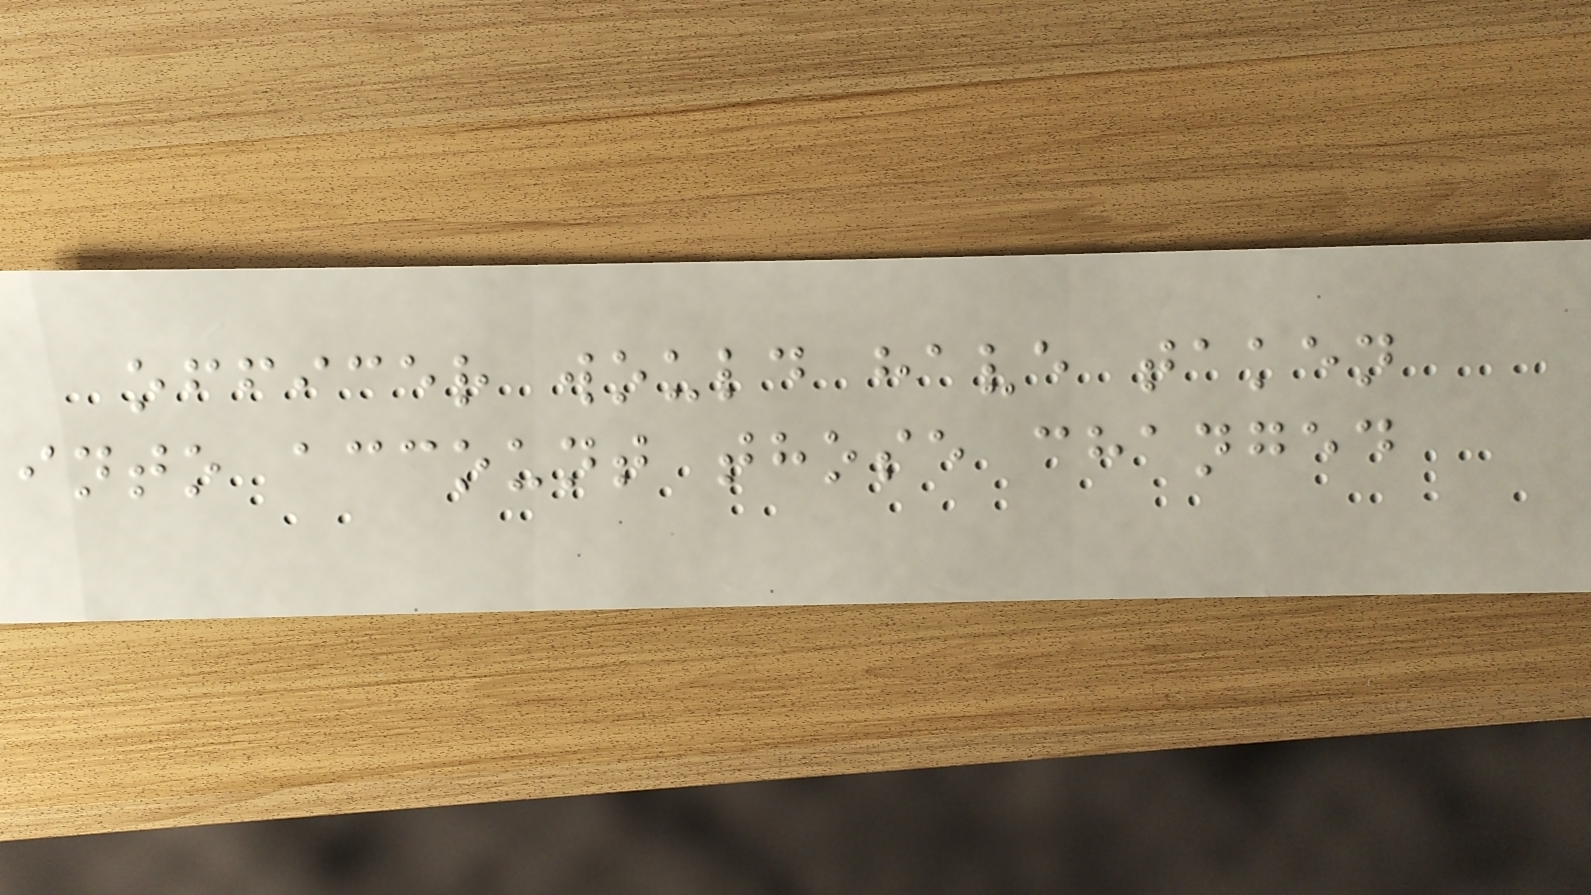officer would have taken
into account those changed
